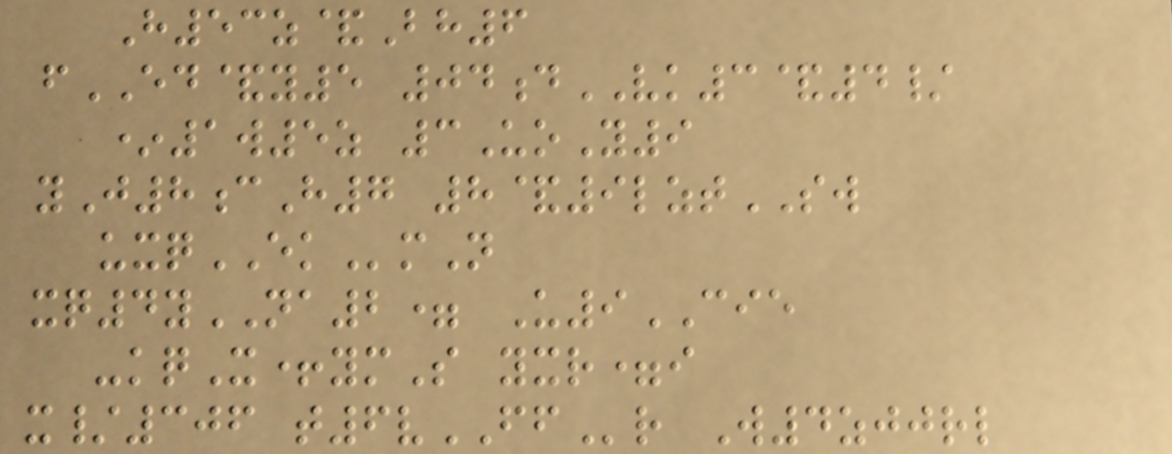H53z&Bh6
fED&y5 04dVK3&4/
*1w5z 3UoY9
yJ8cH7 8&9lztSW
uxqEKmN
xq4yNA2= U9CIE
-kqX+ymS yxr=i
x/306 t6vFFr W4zjjrl
